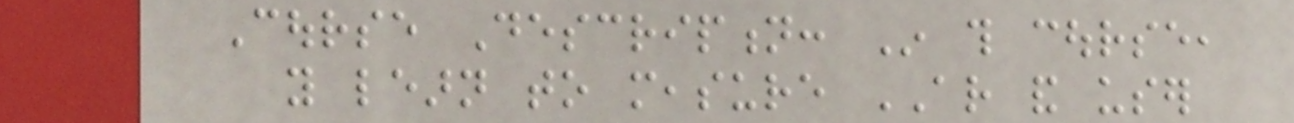Course Description: In this course,
you learn to measure AR and user
